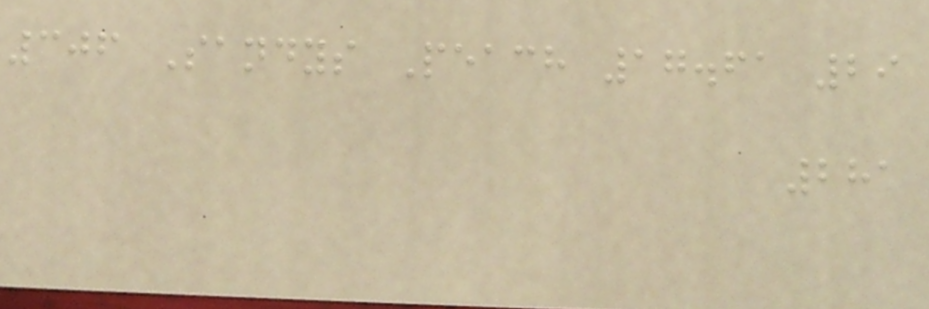306 Sandys Peach 17.61 29
281
